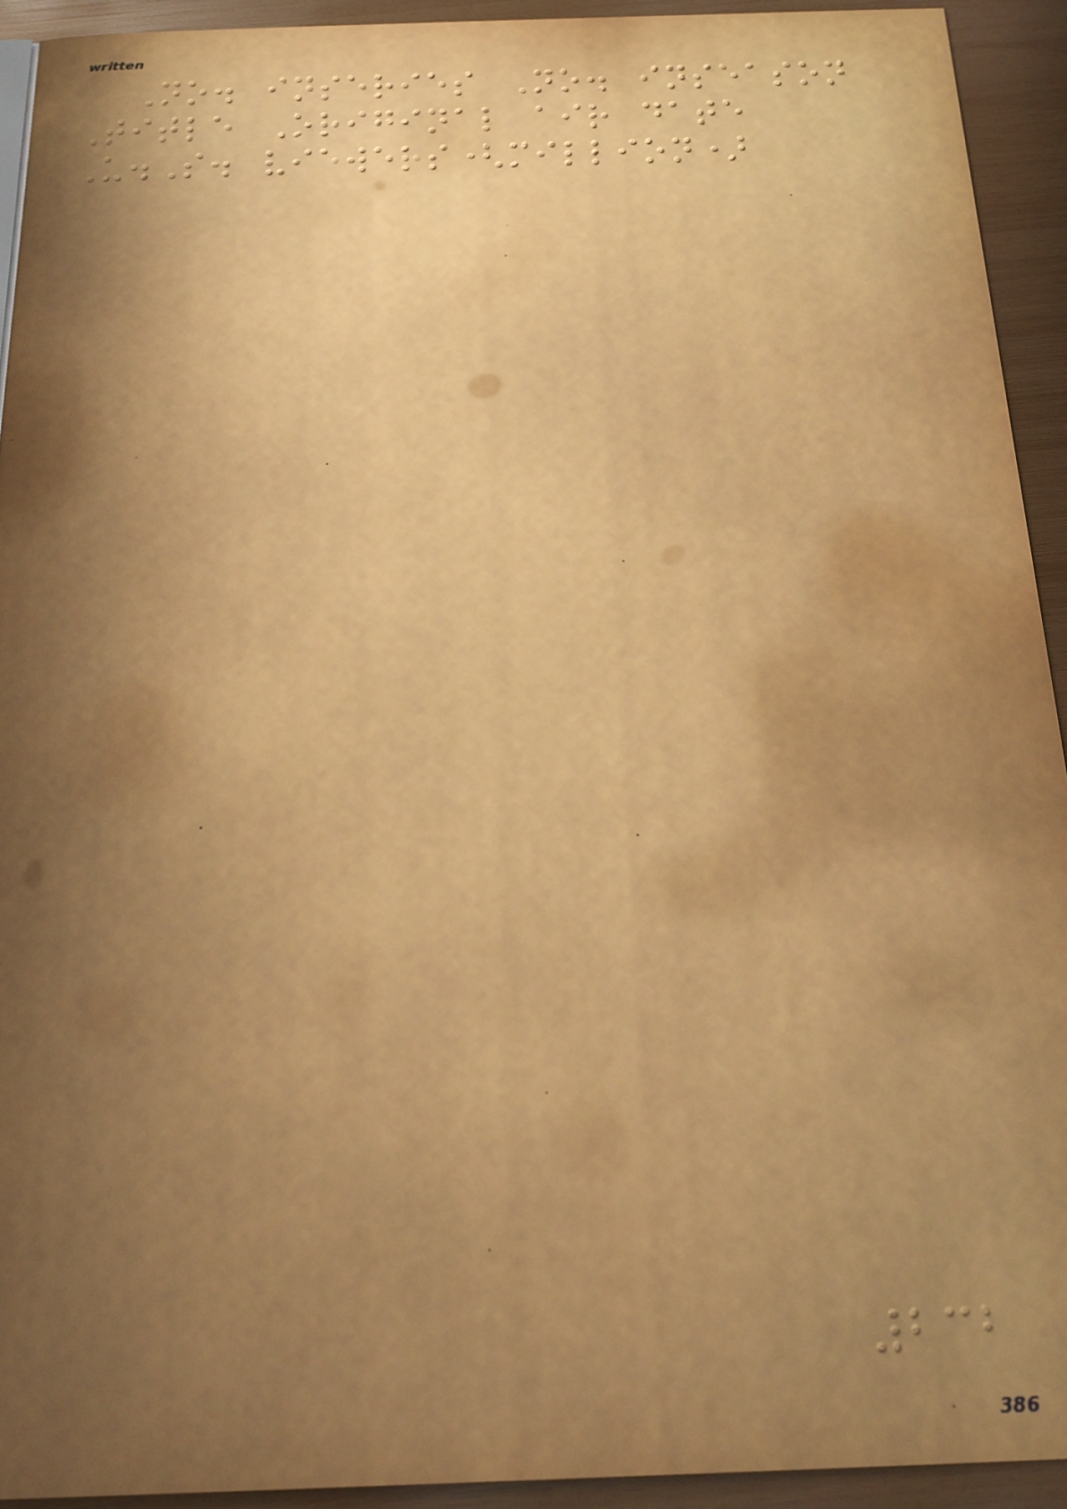No. inseries No. inseason
Title Original air date
U.S. viewers(million)
232
